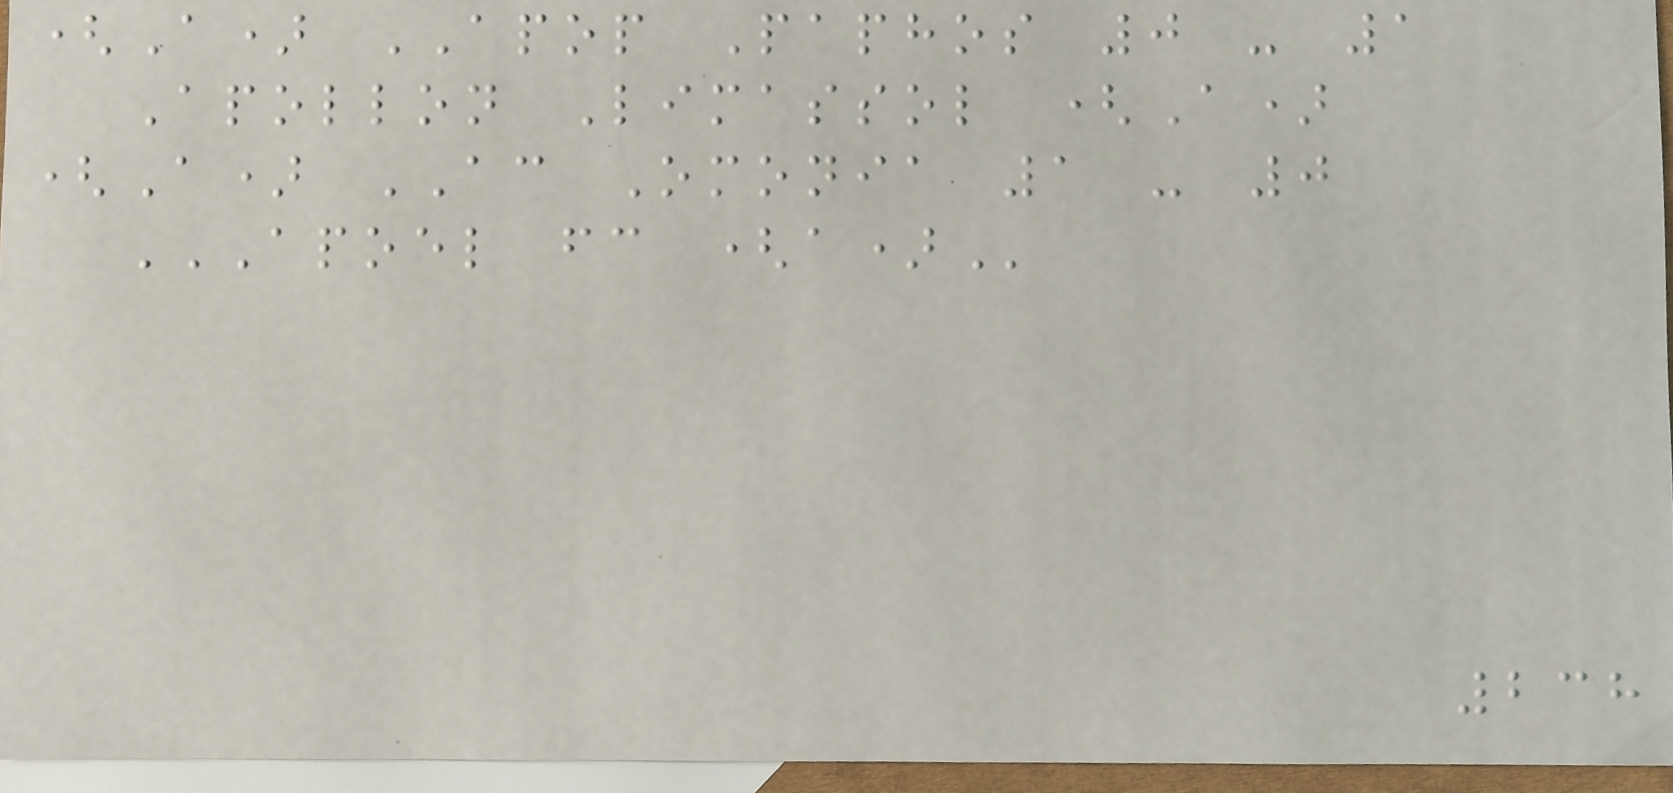(A) APOP Paphos 0 - 1
Apollon Limassol (A)
(A) AC Omonia 1 - 0
APOEL FC (A)
238
